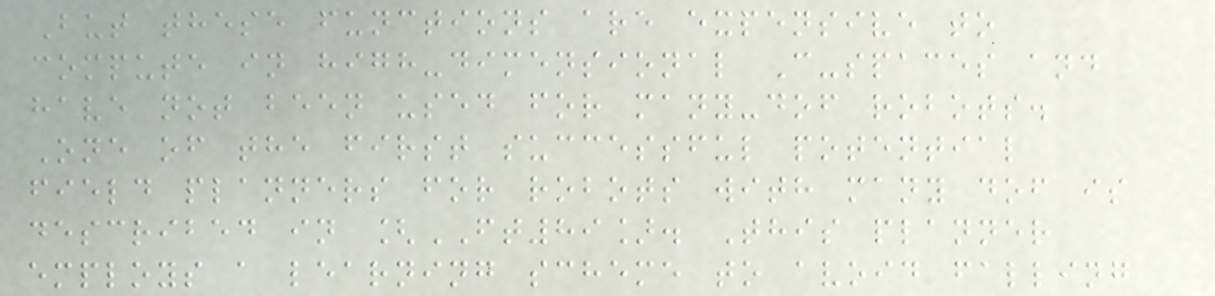But these functions are expensive to
compute in high-dimensional C-spaces and
have not been used for many-dof robots.
One of the first successful potential
field planners for robots with many dof is
described in [FT89]. This planner
employs a learning scheme to avoid falling
